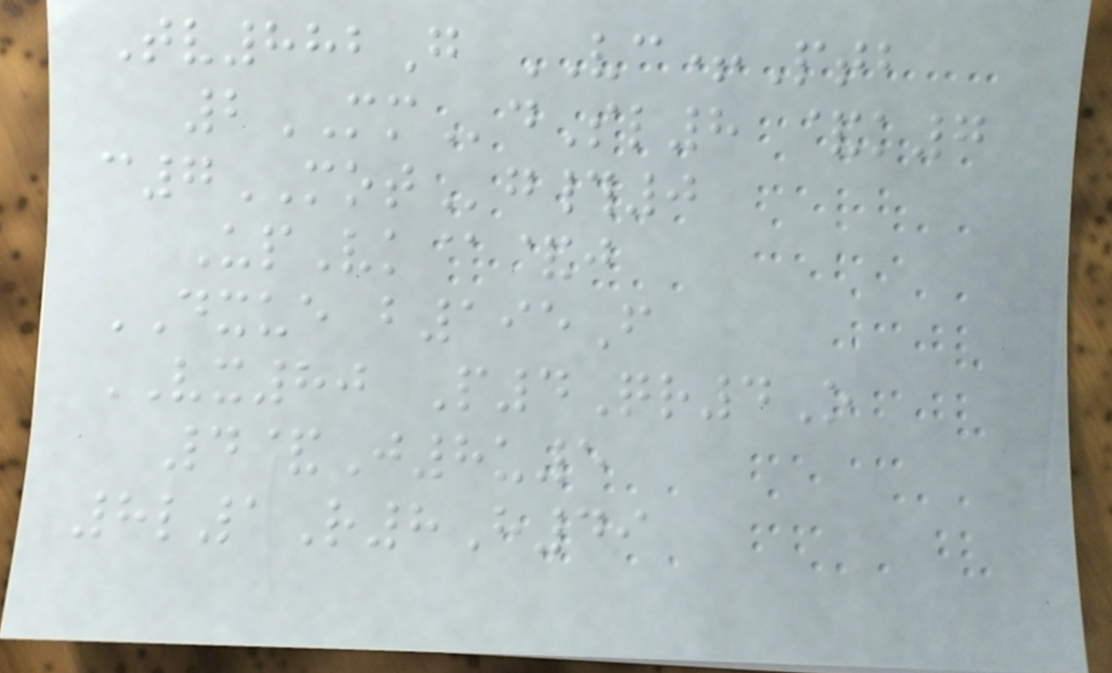Tv882G VC+Ptb
2MMdSl8 &k7
c7MOTg#0
UpVk@&j
DXUE b195F
VX80 P4Qr4O
4&J8u5
8l1R8H49
